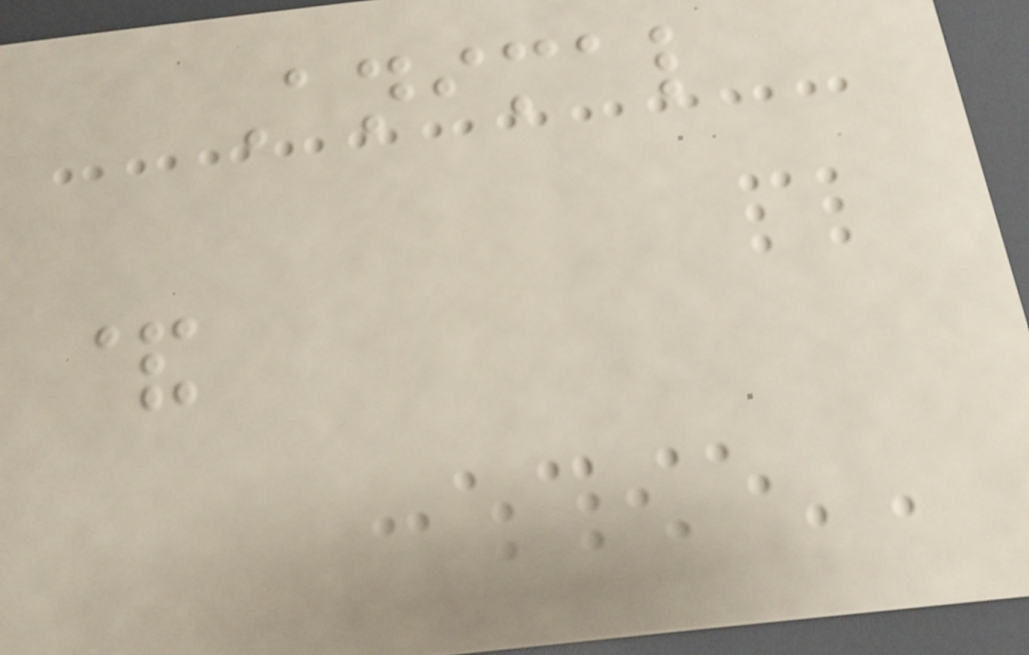Animal
&
